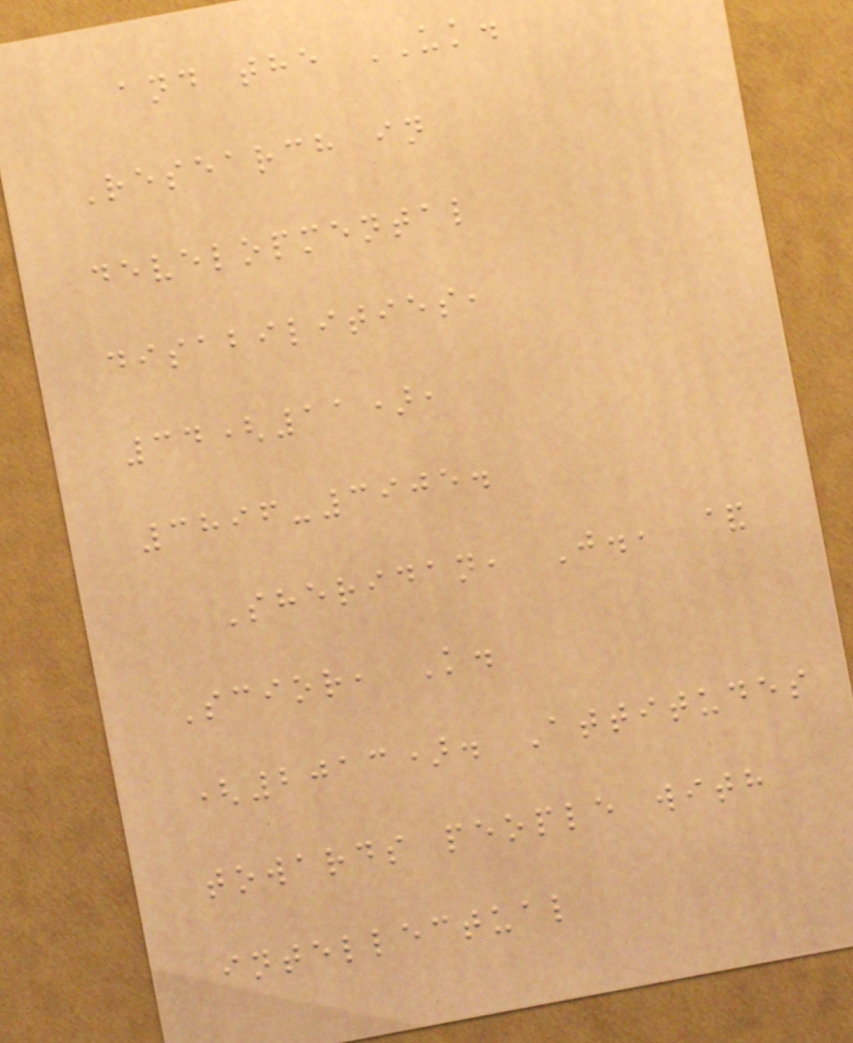and the UK.
Research in
developmental
disabilities,
34(11),
3896-3905.
Sheridan, J., &
Scior, K.
(2013). Attitudes
towards people with
intellectual
